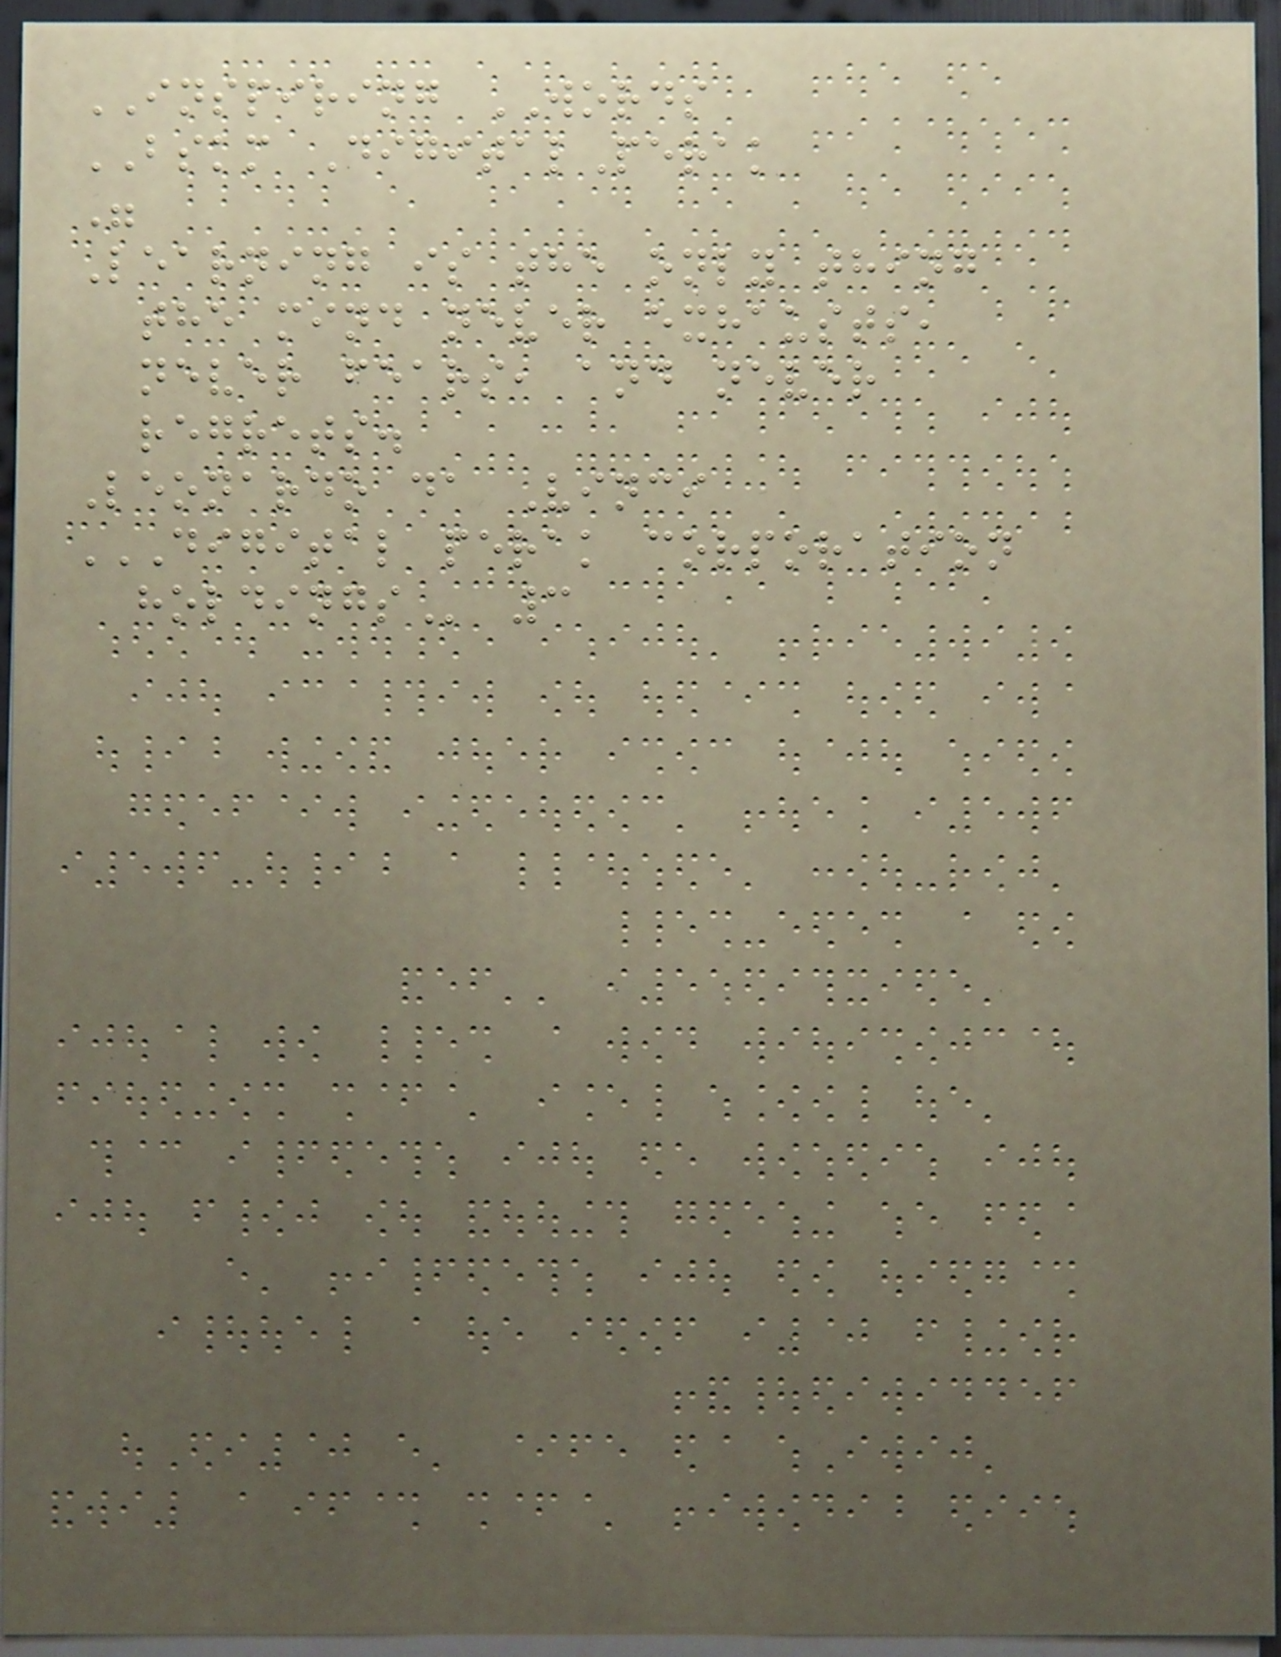INSPIRING WORDS
BSKM DigitalPerak
"
Learning is the only thing
the mind never exhausts,
never fears, and never
regrets.
Leonardo da Vinci
DIGITAL PERAK CORPORATION
HOLDINGS 3
